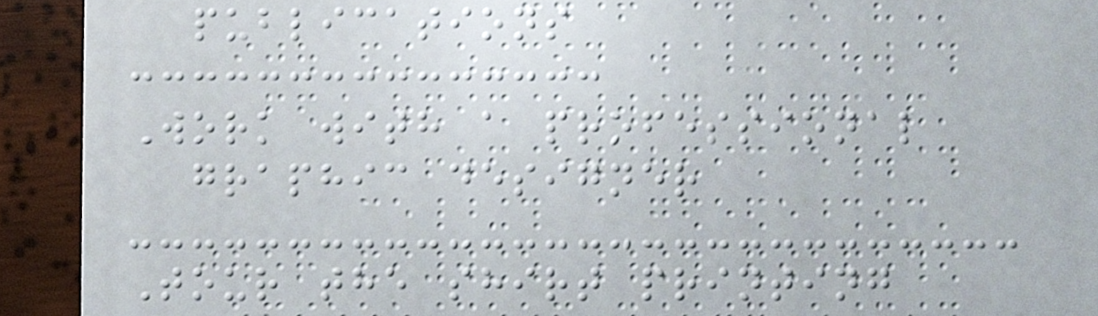publications
Work with a professional
graphic designer
Tour the shirt printing
